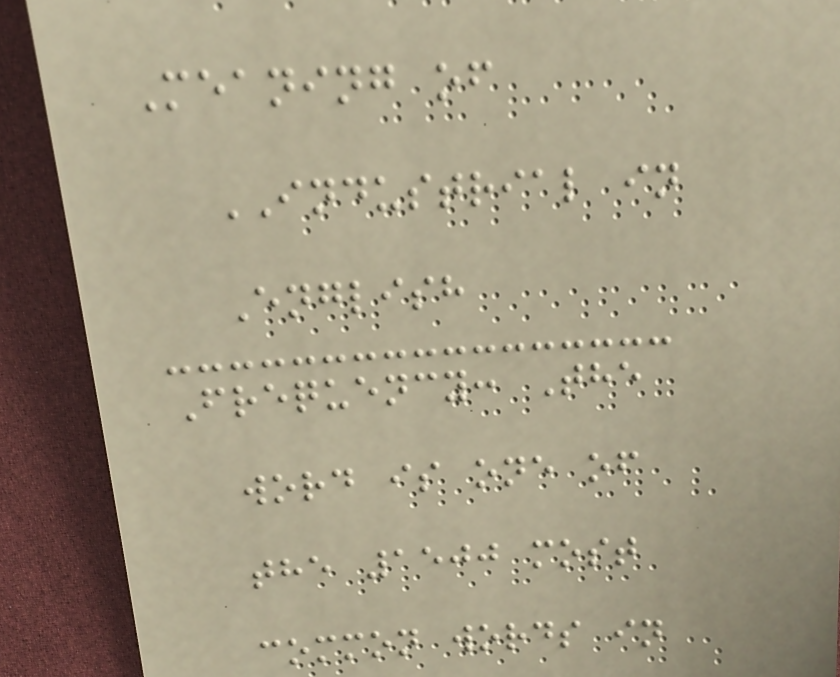Meaning of
INDUSTRIAL in
English
Frequency: The
word is one of
the 1500 most
common words in
